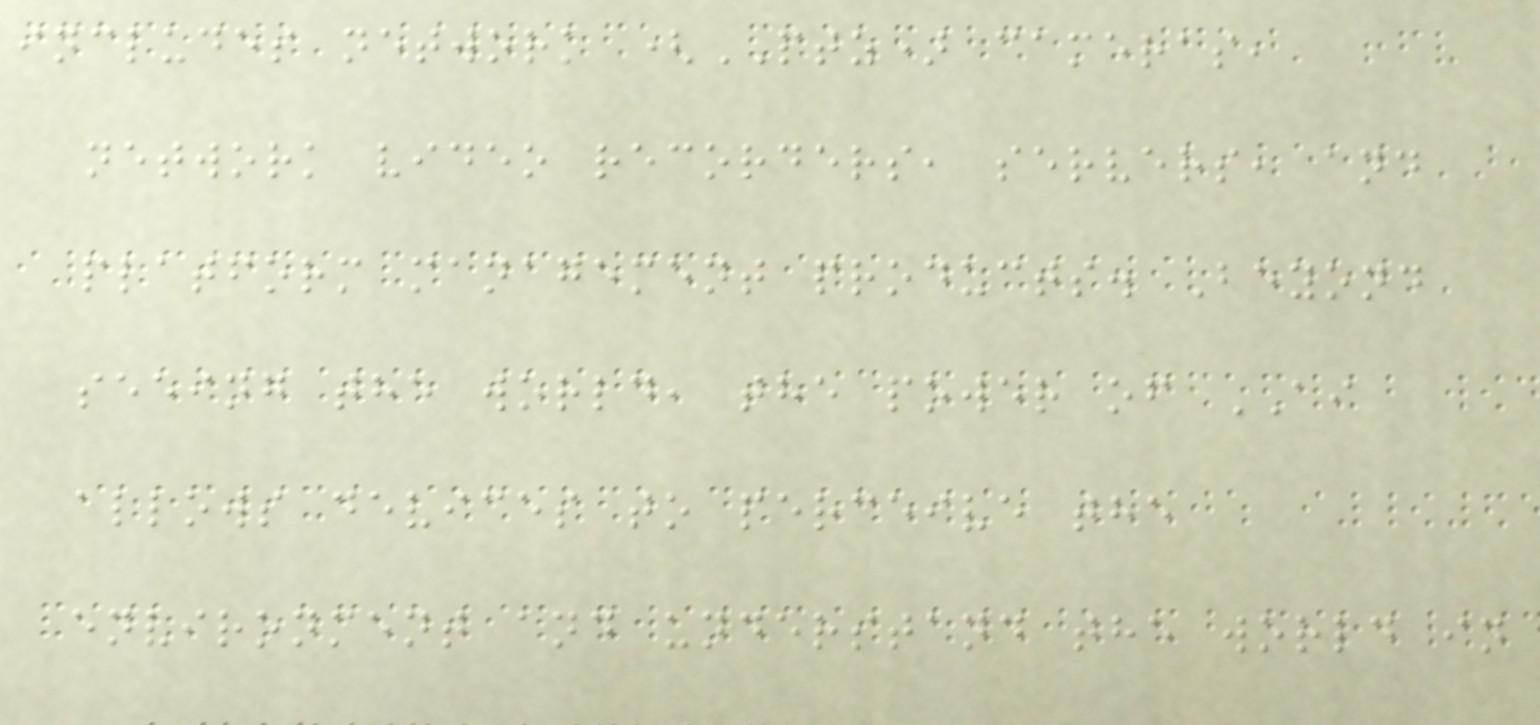includes network (PTZ) cameras,
network video recorders, servers, and
platform management products. Beyond
seeing the world, the power of AI
allows devices to perceive the
environment and understand the world in
